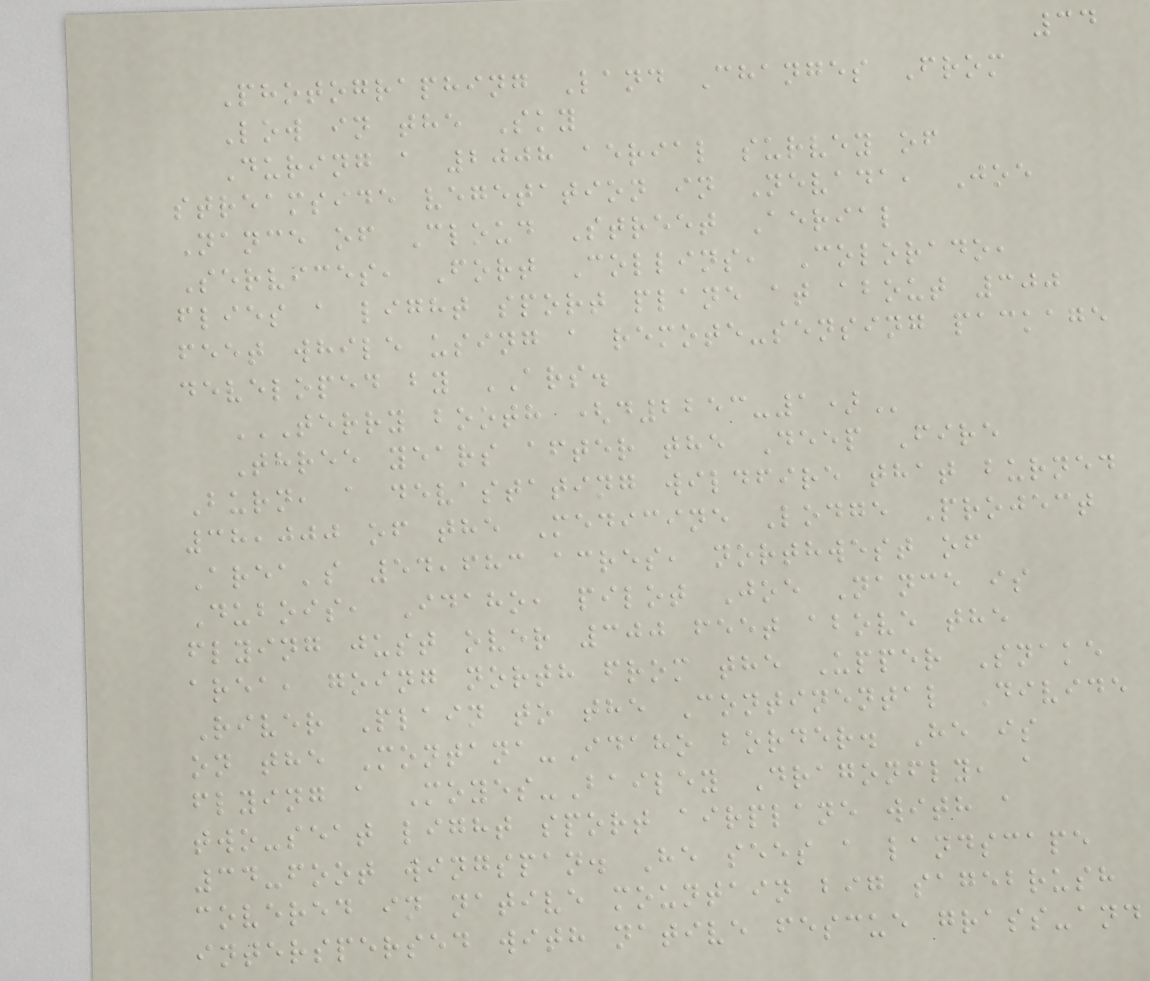34
Photographing Land Changes From
Low in the Sky
During a 2008 aerial survey of
streamside vegetation in Nevada, Joe
Nance of Cloud Street Aerial
Services, Fort Collins, Colorado,
flies a light sport plane at about 300
feet while using a remote-sensing package
developed by ARS.
TERRY BOOTH (D2253-1)
Three years after the Deep Fire
Burn, a devastating wildfire that burned
38,000 of the Medicine Lodge Project
Area's 54,683 acres, northwest of
Dubois, Idaho, pilot Joe Nance is
flying just over 300 feet above the
area, going north from the Upper Snake
River Plain to the Continental Divide
on the Montana-Idaho border. He is
flying a Moyes-Bailey Dragonfly, a
two-seat light sport airplane with a
34-foot wingspan. He sees a landscape
covered in native mountain big sagebrush
interspersed with native fescue grass-and
